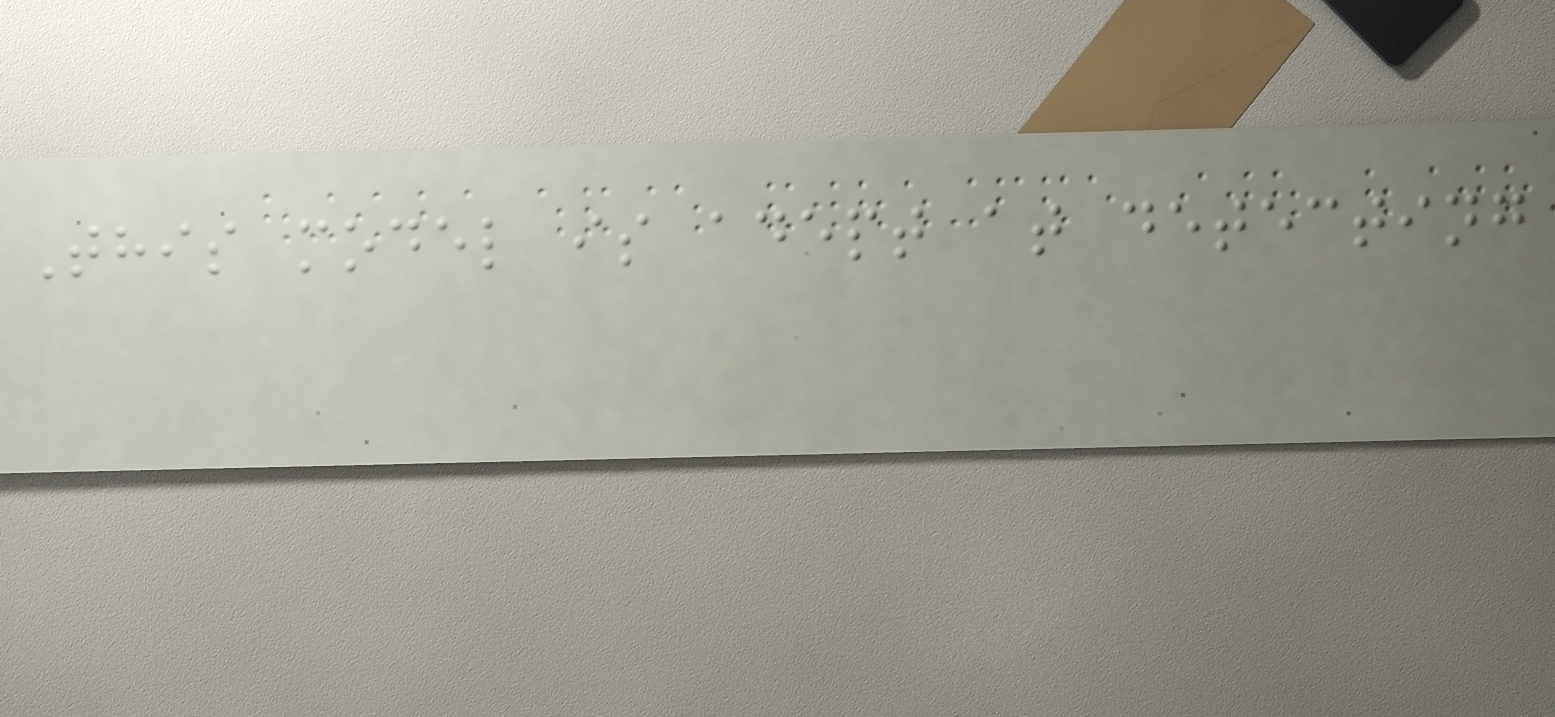This model is adept at detecting
